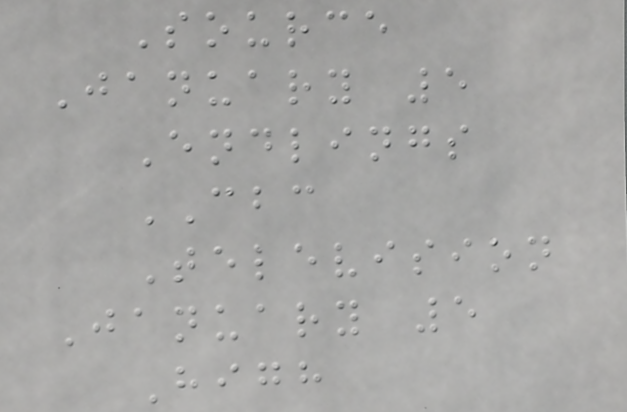Source
January 5
Endlings
CBC
Television
January 5
High
